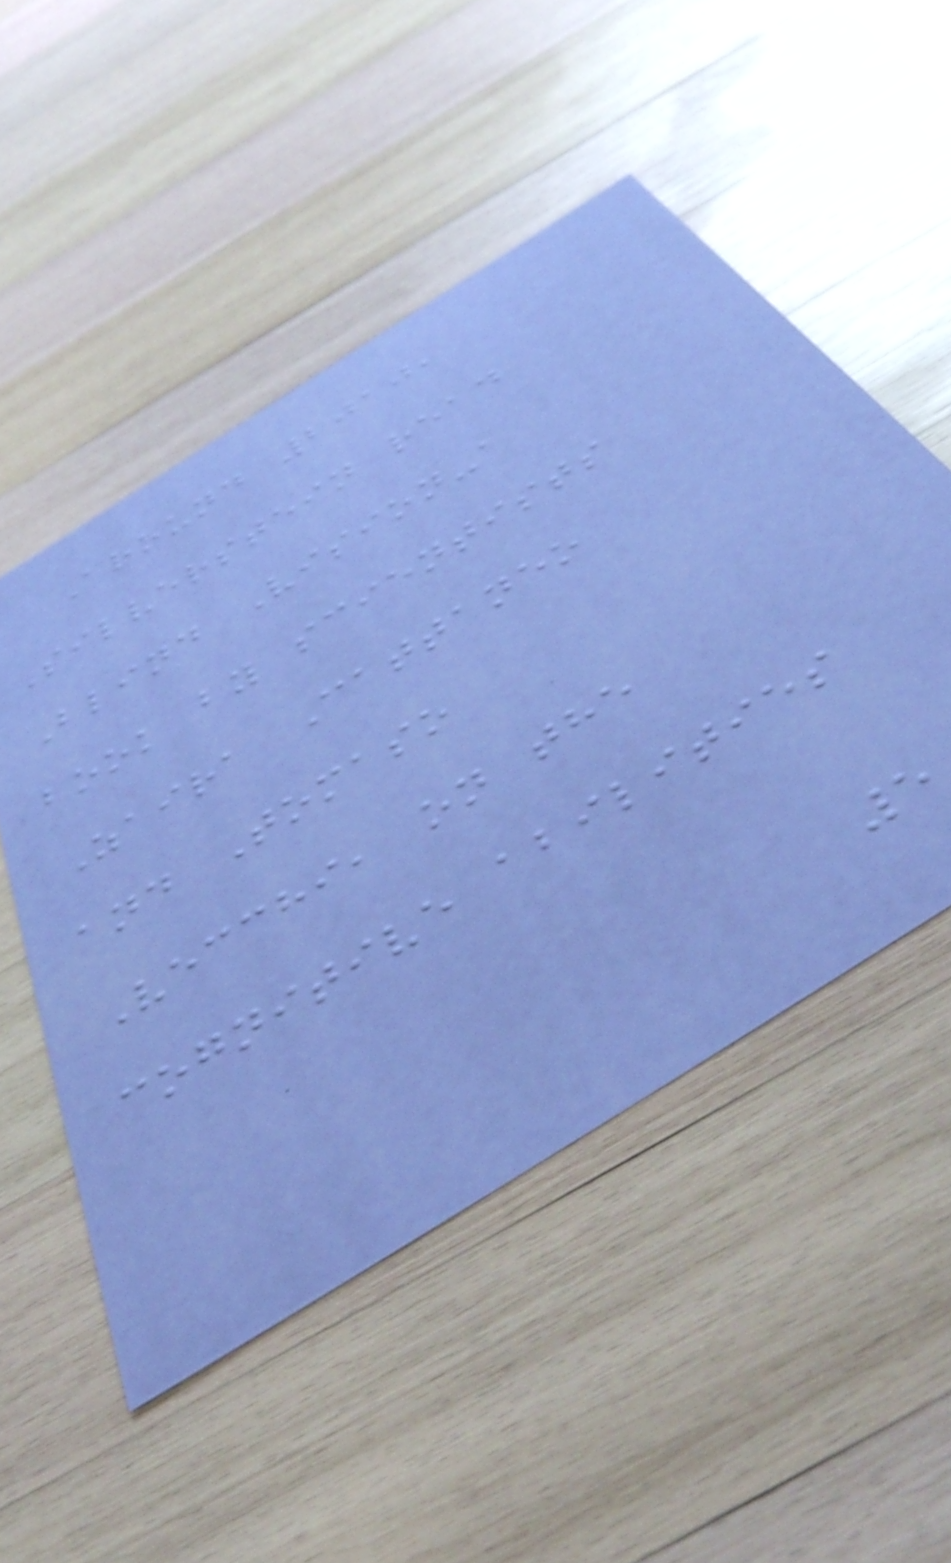Around 2010,
Silverstein read
Blind Vision-a
book by scientists
Zaira Cattaneo
and Tomaso
Vecchi, on the
cognitive abilities
5
